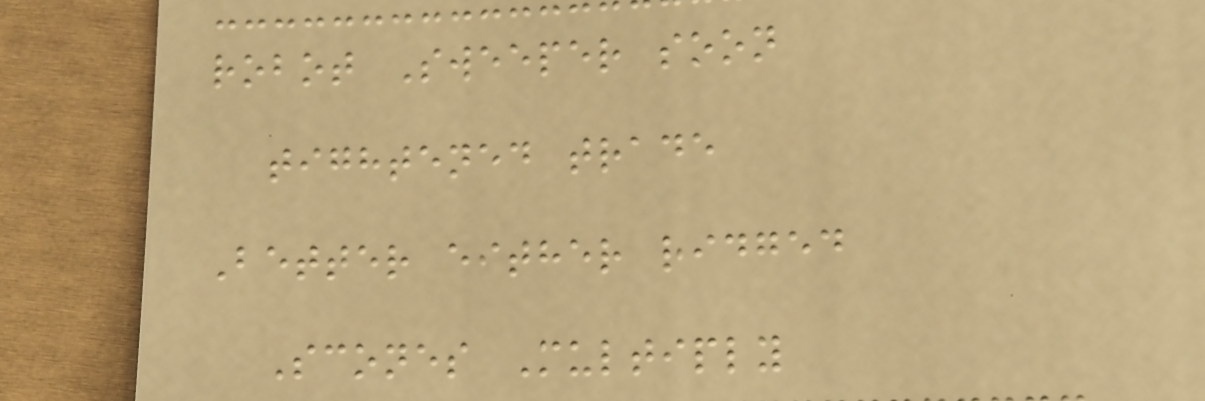robot Sweeper soon
tightened trade
Better either ridged
Scones Multiply
